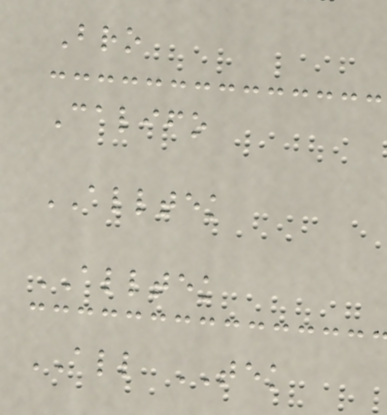Bro
Califo
ALLTEK
ALLTEK
ALL TEK
